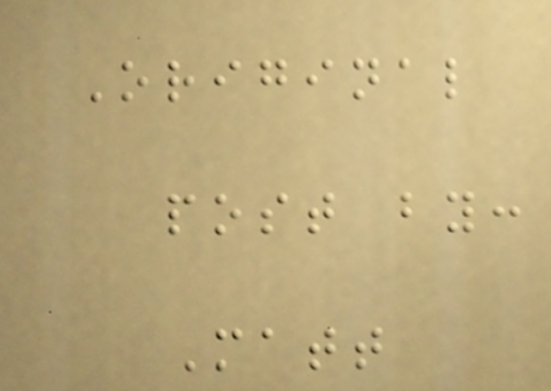Original
post by:
Matt
